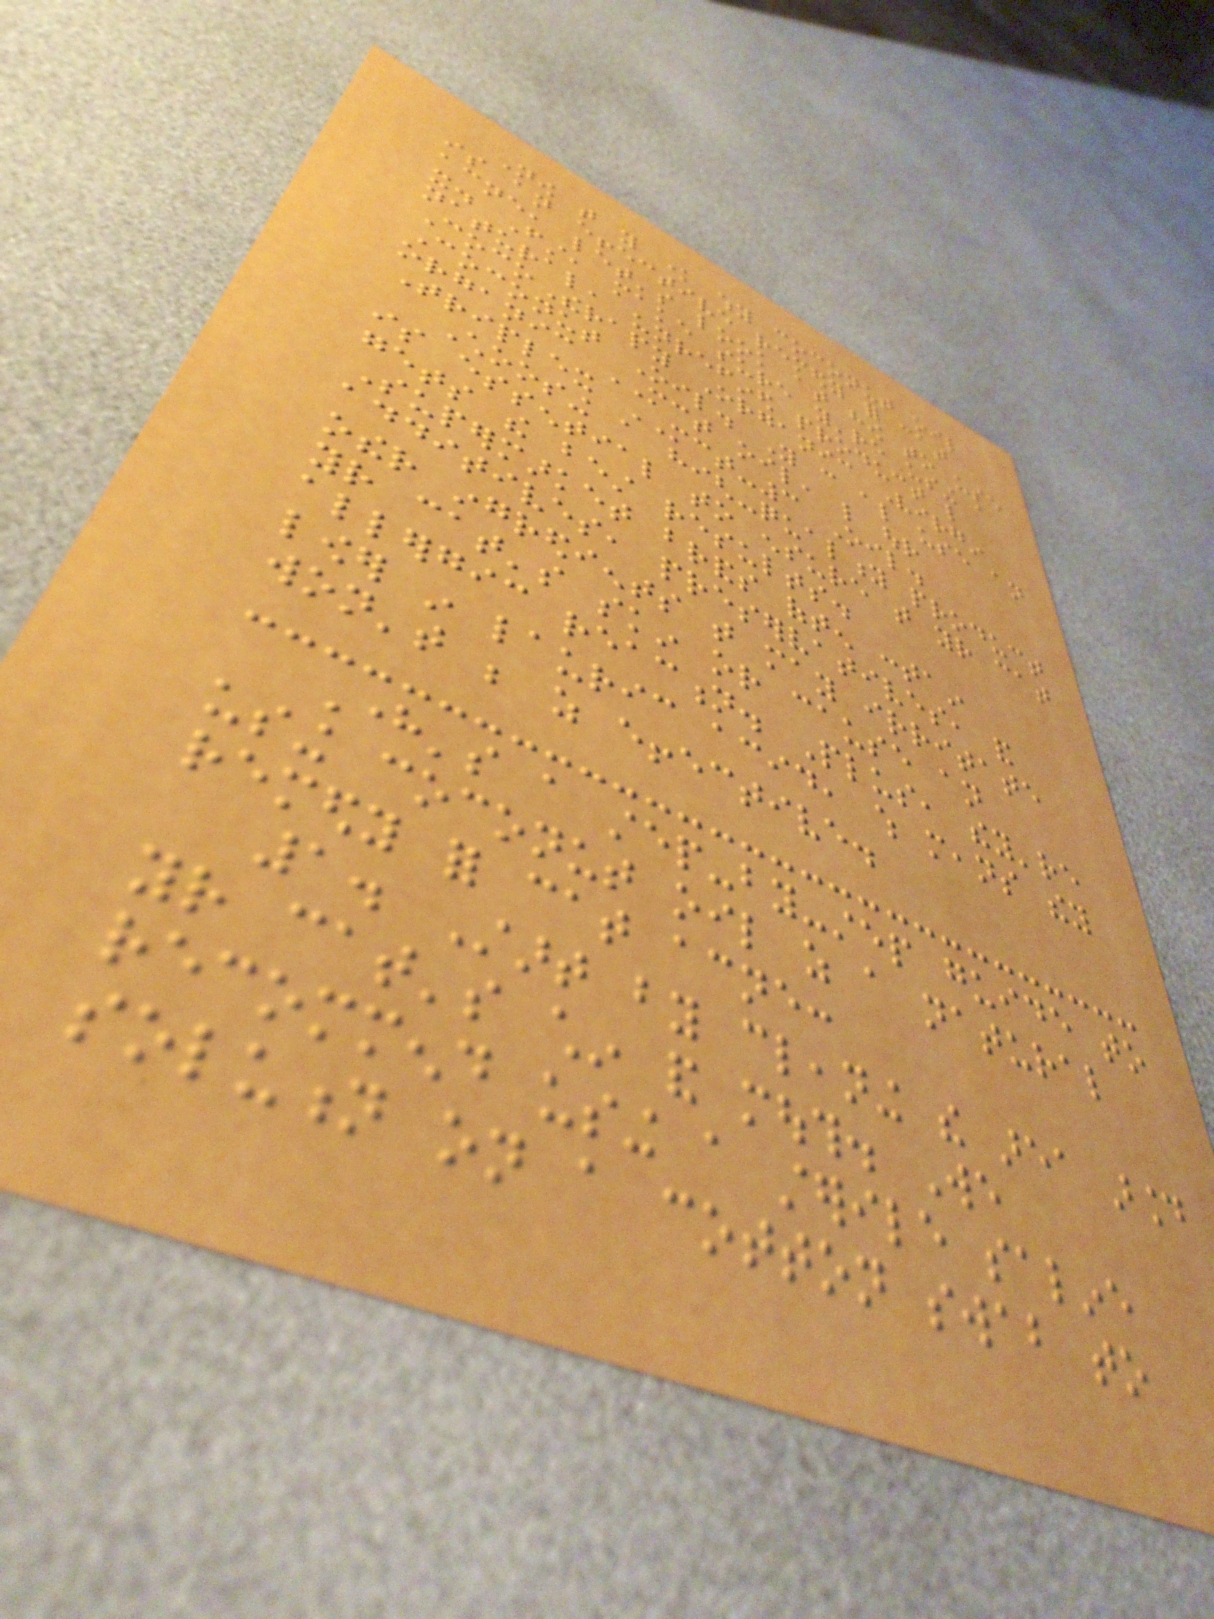Now that you know why coconut oil
is an effective remedy for cat
acne, let's look at how to use
it. First, make sure you're using a
natural, unrefined product like
CocoTherapy Organic Virgin
Coconut Oil. You can also use an
organic MCT oil, like our
Triplex MCT-3 Oil.
Choosing a high-quality product
is essential to ensure that your cat
gets the best results.
Supermarket brands often contain
additives, preservatives, and
other ingredients that may irritate
your cat's skin or cause an
allergic reaction. Plus, they're
lower in lauric acid, which means they
won't be as effective.
Here's a step-by-step guide to
using coconut oil as a natural
remedy for cat acne:
1. Start by cleaning the area around
your cat's chin and mouth. We
recommend using a sterile saline
solution on a cotton swab to
